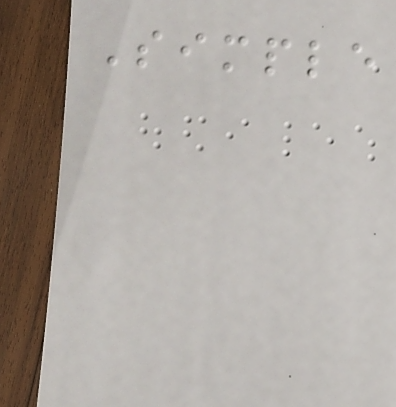Simple
